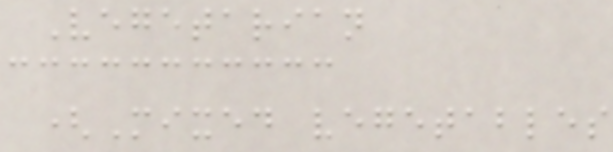Vegetarian
(Mixed vegetables
